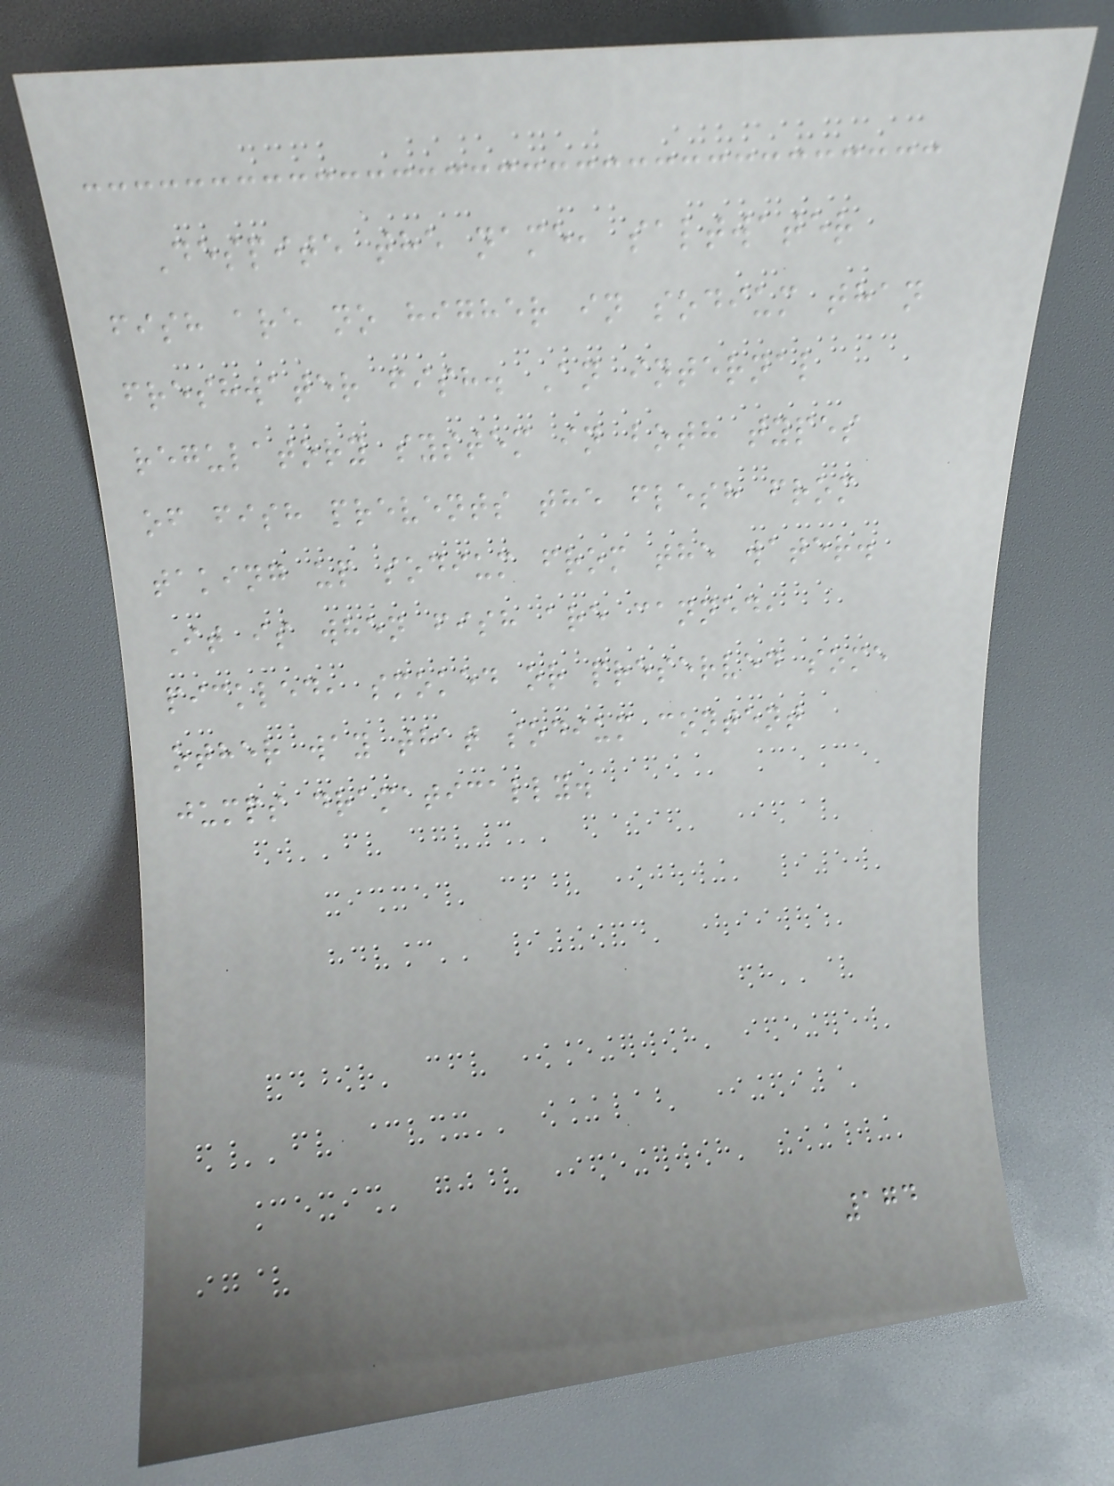Despite the name, saltwater
fish are no higher in sodium than
freshwater fish. An internal
regulatory system in both types
of fish prevents the flesh from
taking up sodium from the water.
It is when fish are canned,
pickled, smoked or preserved some
other way that sodium content
jumps dramatically.
174
